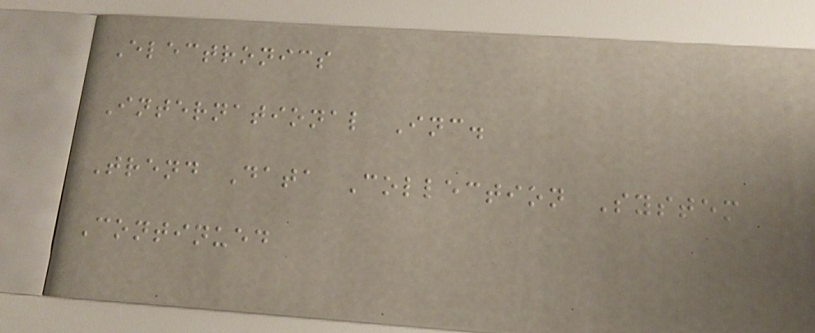Electronics
International Inc.
Trend Data Collection System
Continued
